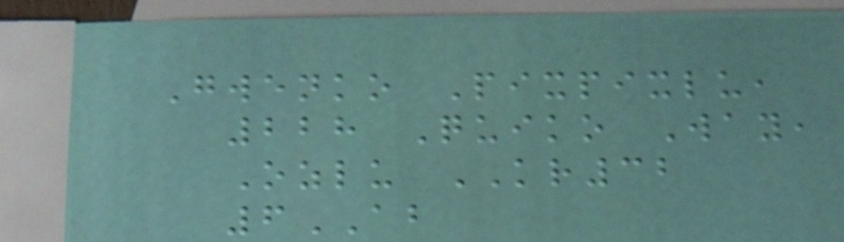Gwenko Pixpixlu,
228 Quiko Way,
Ozlu KR32
6AB
